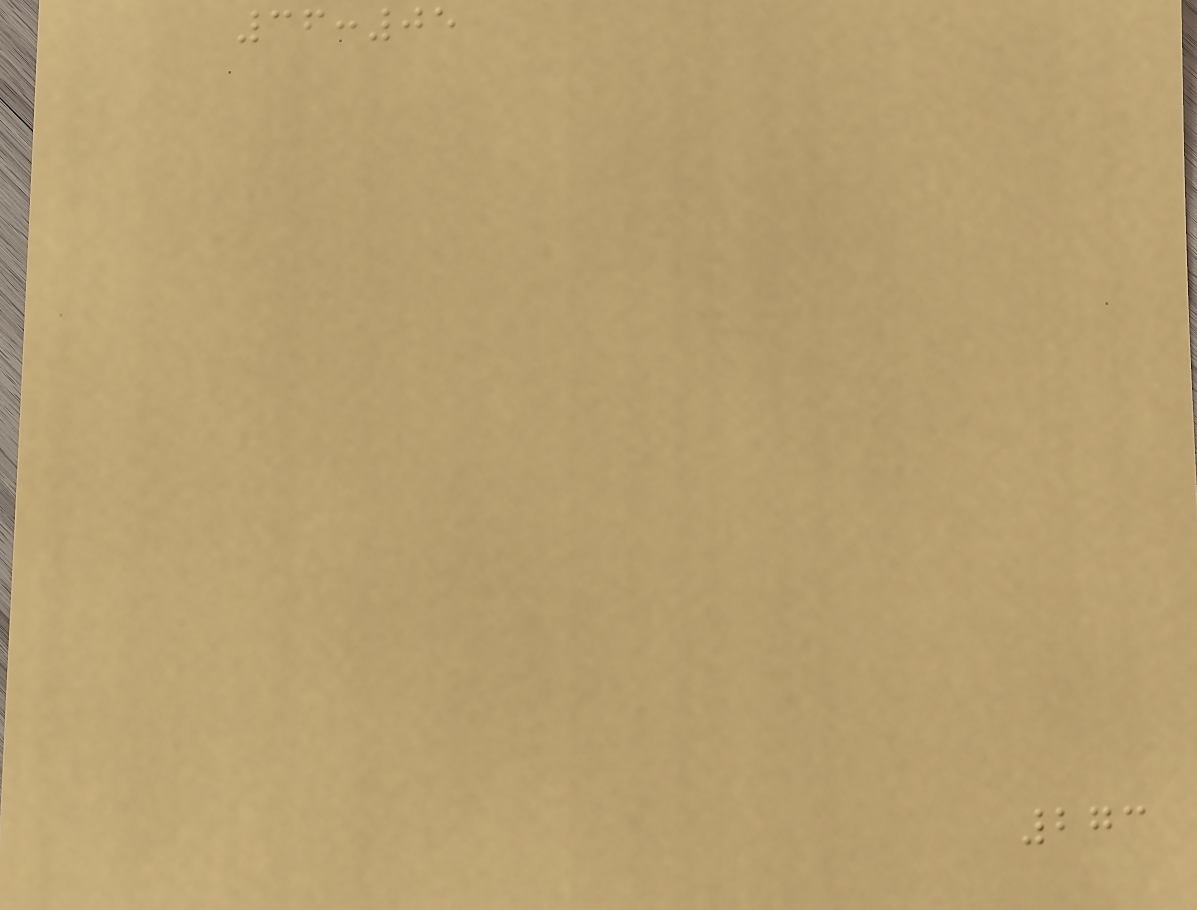36:05
273
